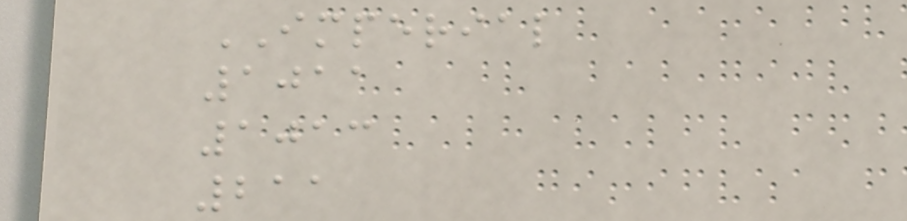IMPERIAL
1011
1013
211
